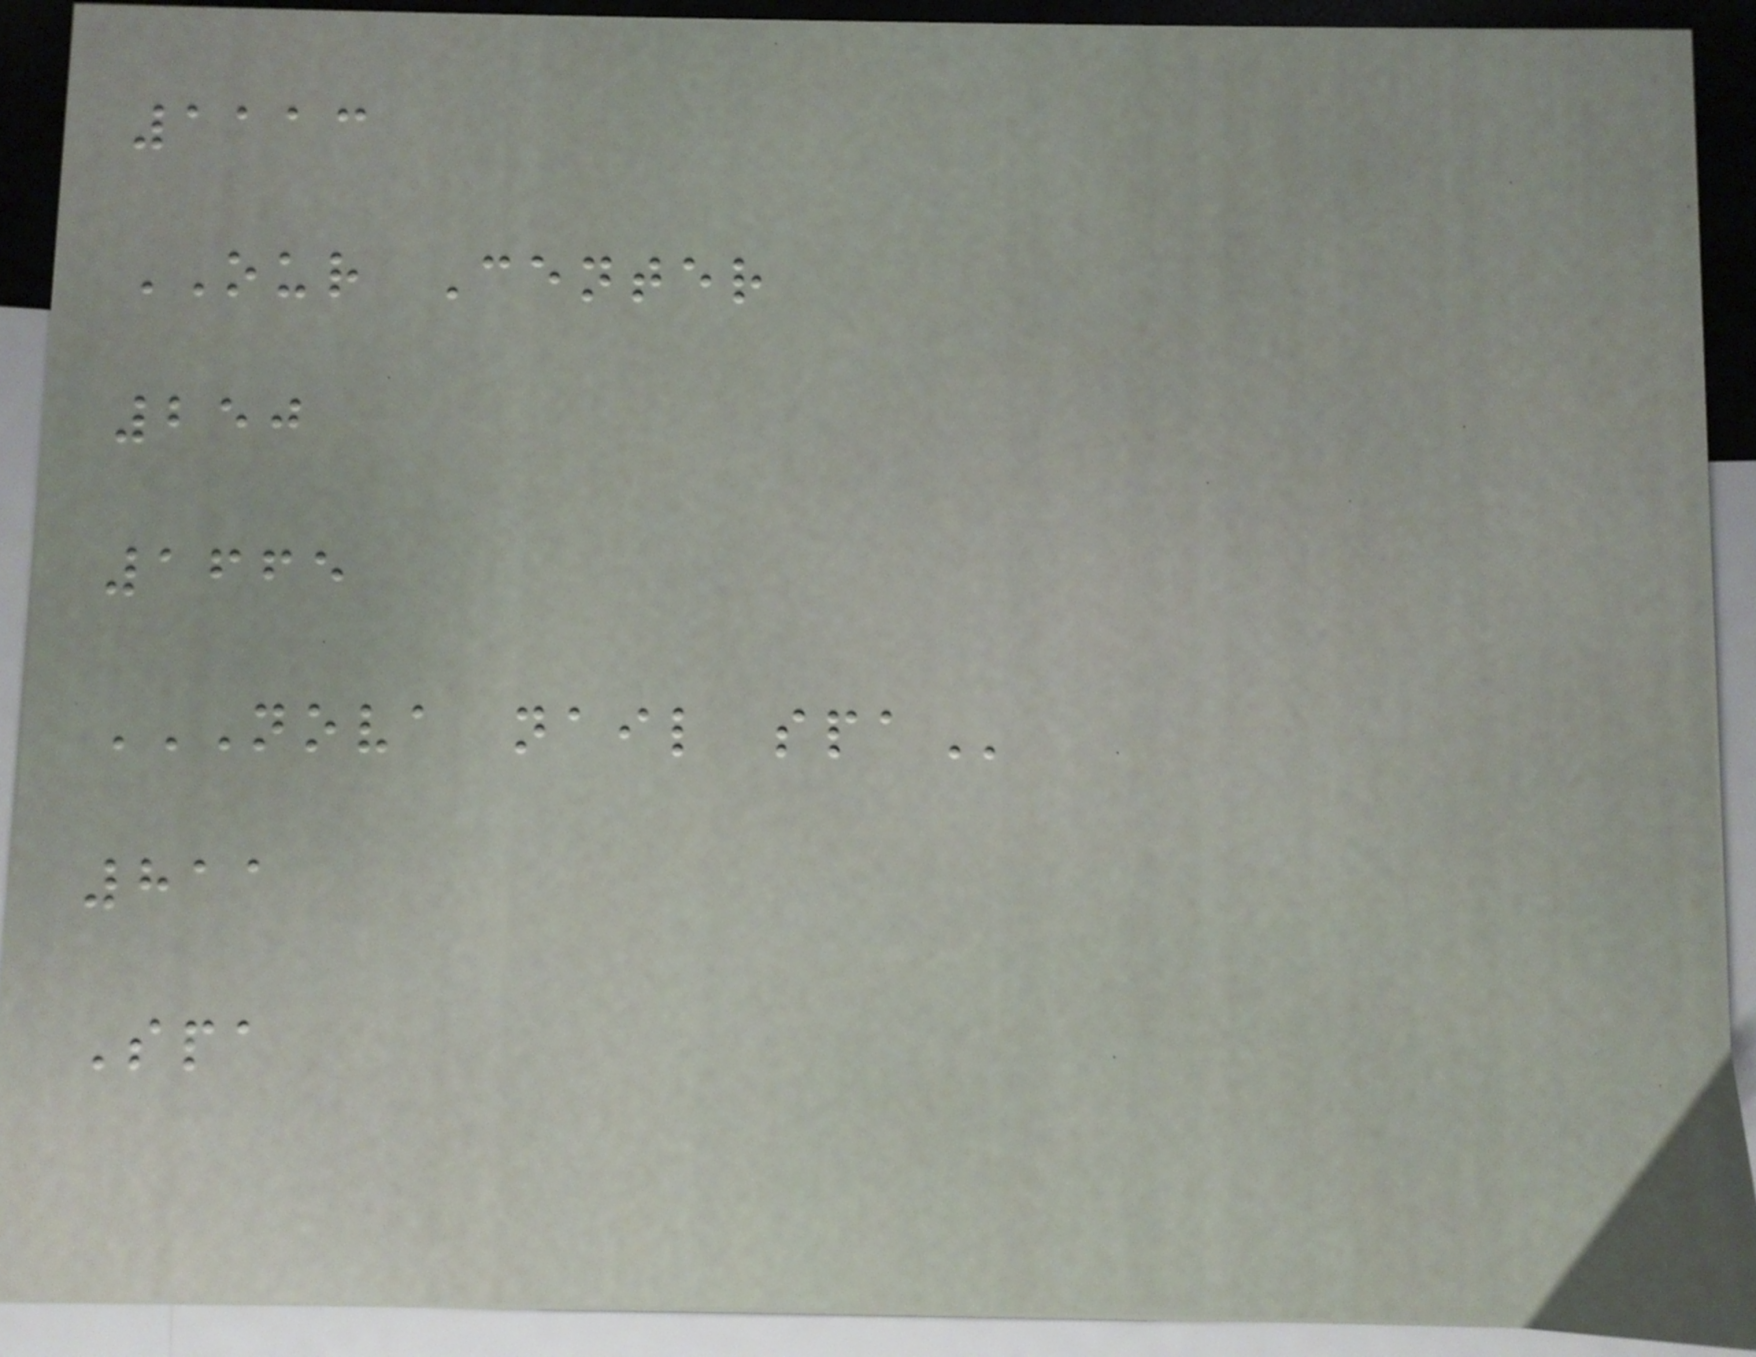1113
OUR Center
250
1665
NOVA NAIL SPA
811
Spa
